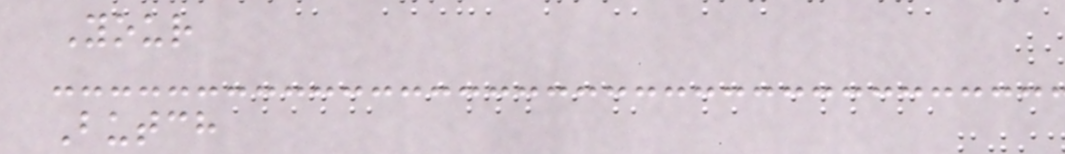Your
Butch
